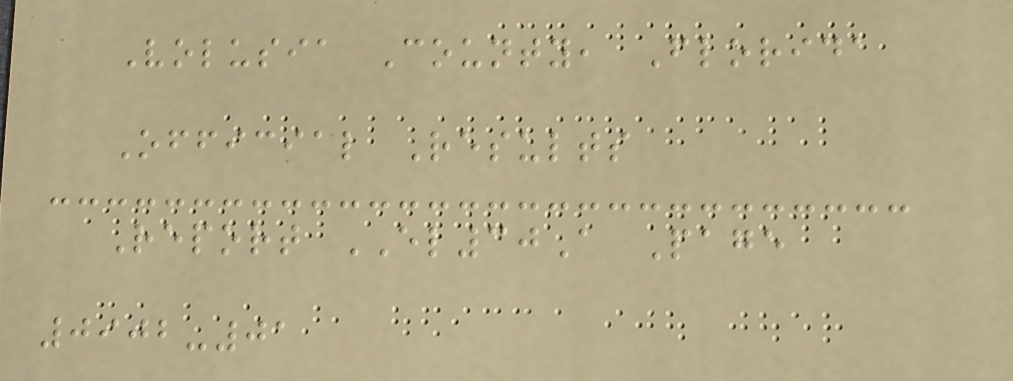Volusia County, Florida
Official Results
Report EL30A Page
0902-01
